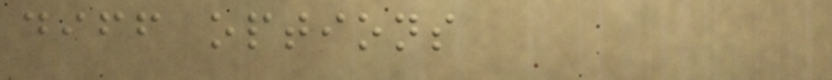diff options
